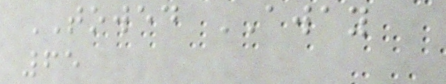TOWED AWAY
65
